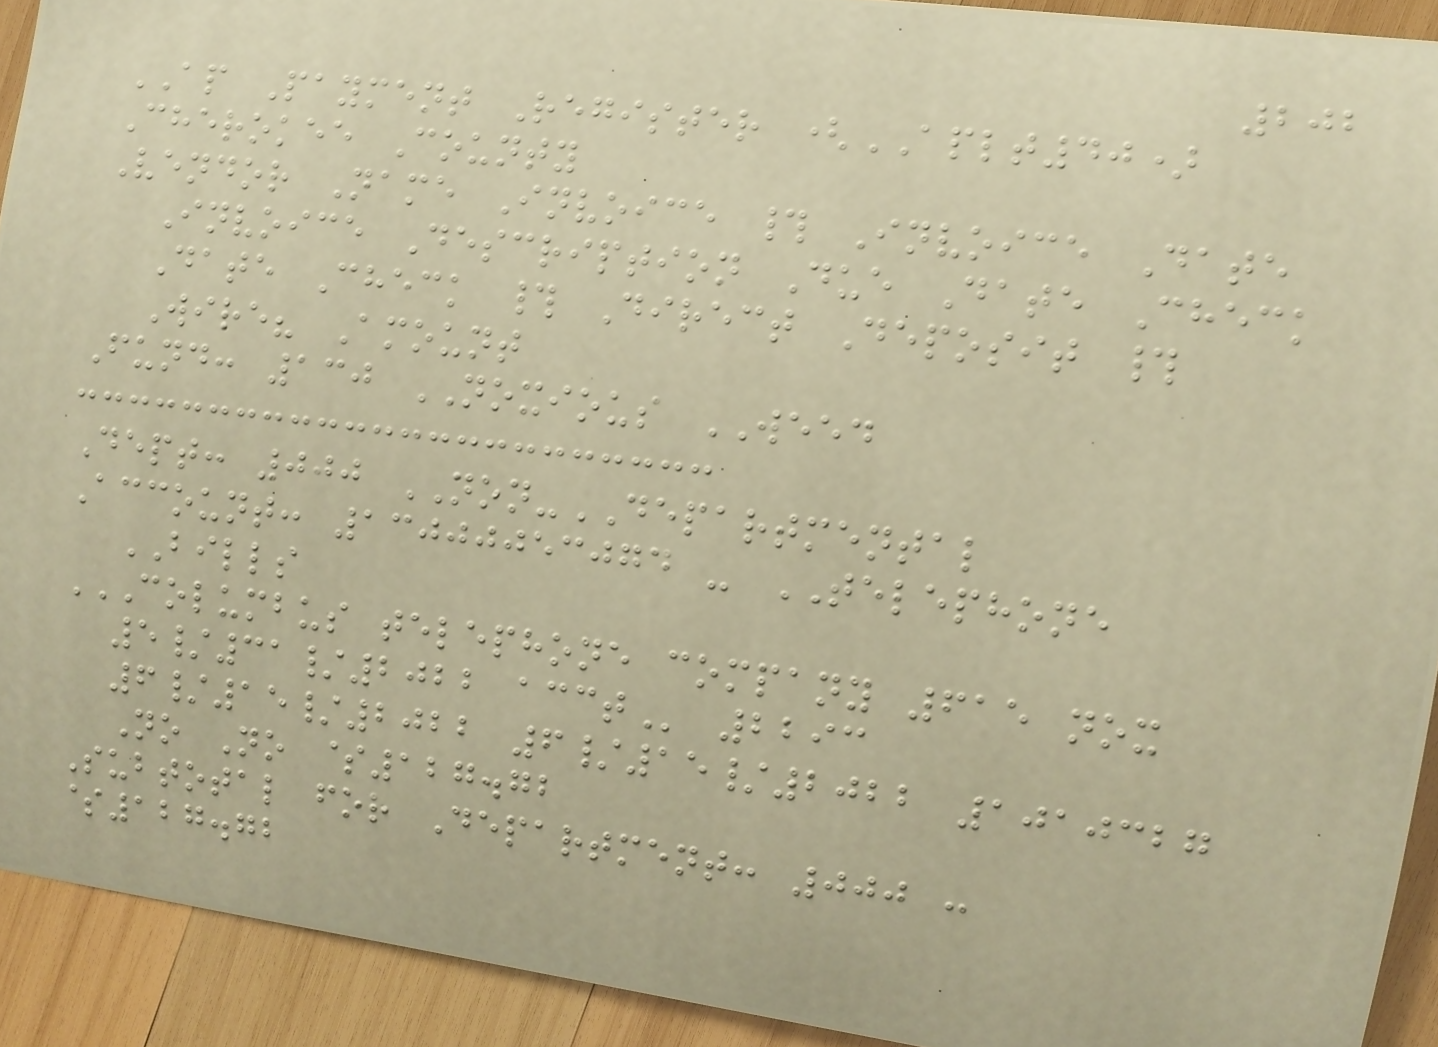202
AP Payment Register (APLT40)
Cherokee County
Vendor Name Invoice # Invoice Date
Invoice Description Due Date Check
Date Check # Direct Deposit #
Wire? Amount
Fund: 130 NOXIOUS WEED
Dept: 000 NON-DEPARTMENTAL
Account: 13000053074 - TELEPHONE
BILLS
COLUMBUS TELEPHONE COMPANY 615 NOX
5/31/2022 ACCT 2293
6/15/2022 6/15/2022 1010327
No No $127.72
Subtotal for Department: 000 :
$127.72
